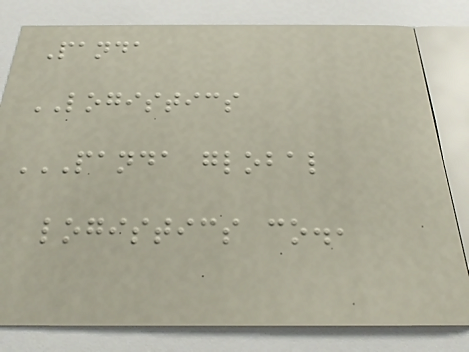Panda
LOGISTICS
PANDA GLOBAL
LOGISTICS CO.,
